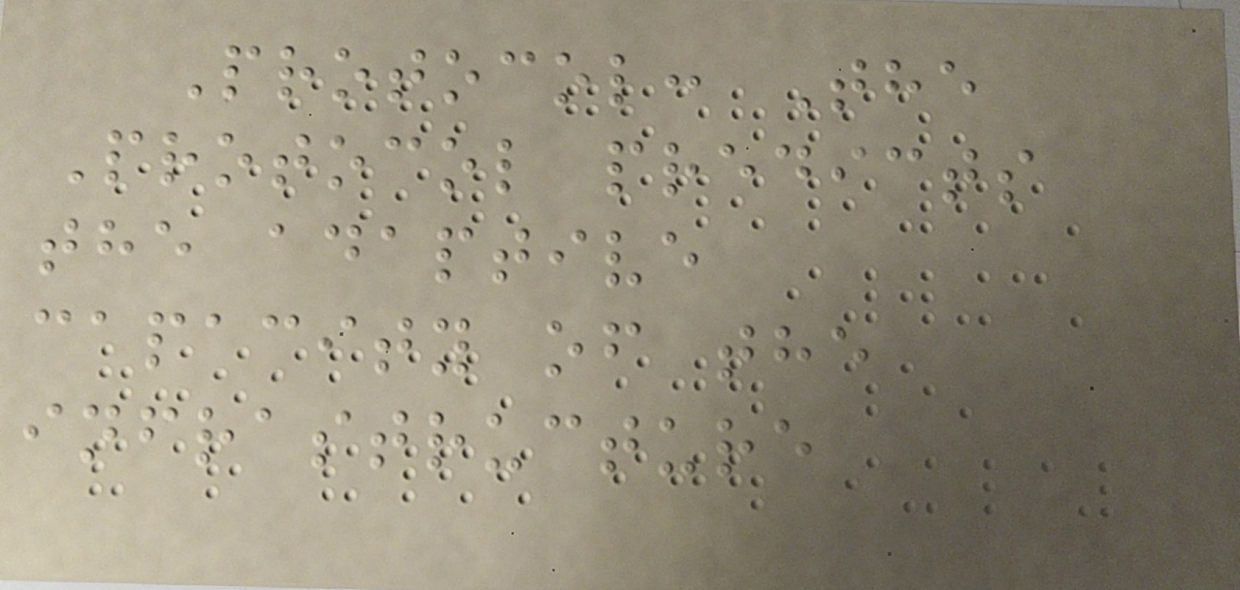Protocol: The
Protocol predicts
the adaptive
capacity of the
infrastructure
